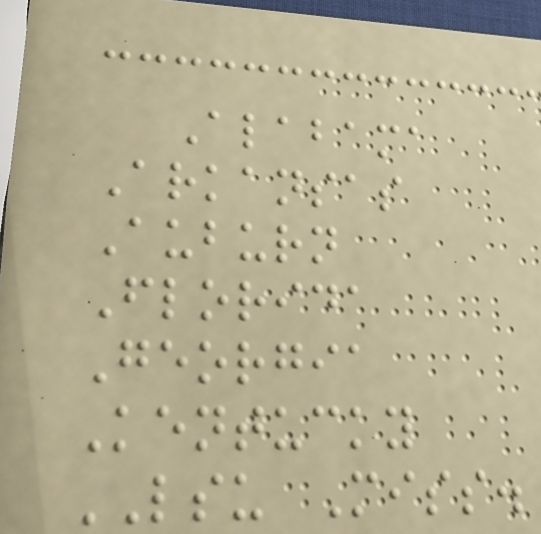Alabama
Arkansas
Auburn
Florida
Georgia
Kentucky
LSU Miss.
